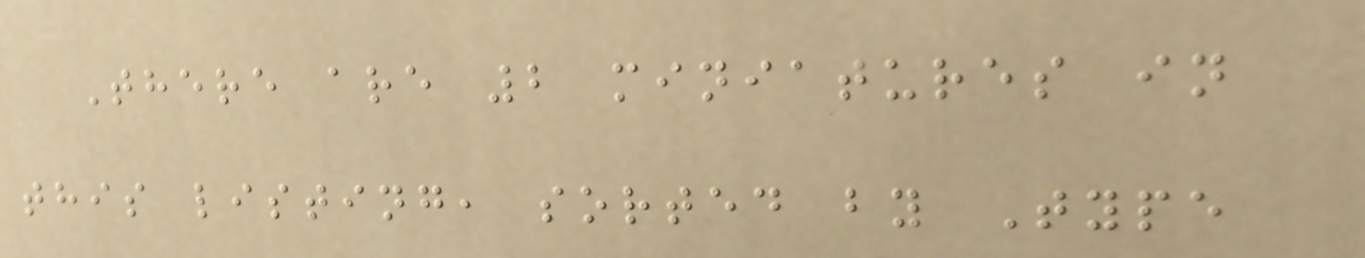There are 2 miniatures in
this listing, sorted by Type
